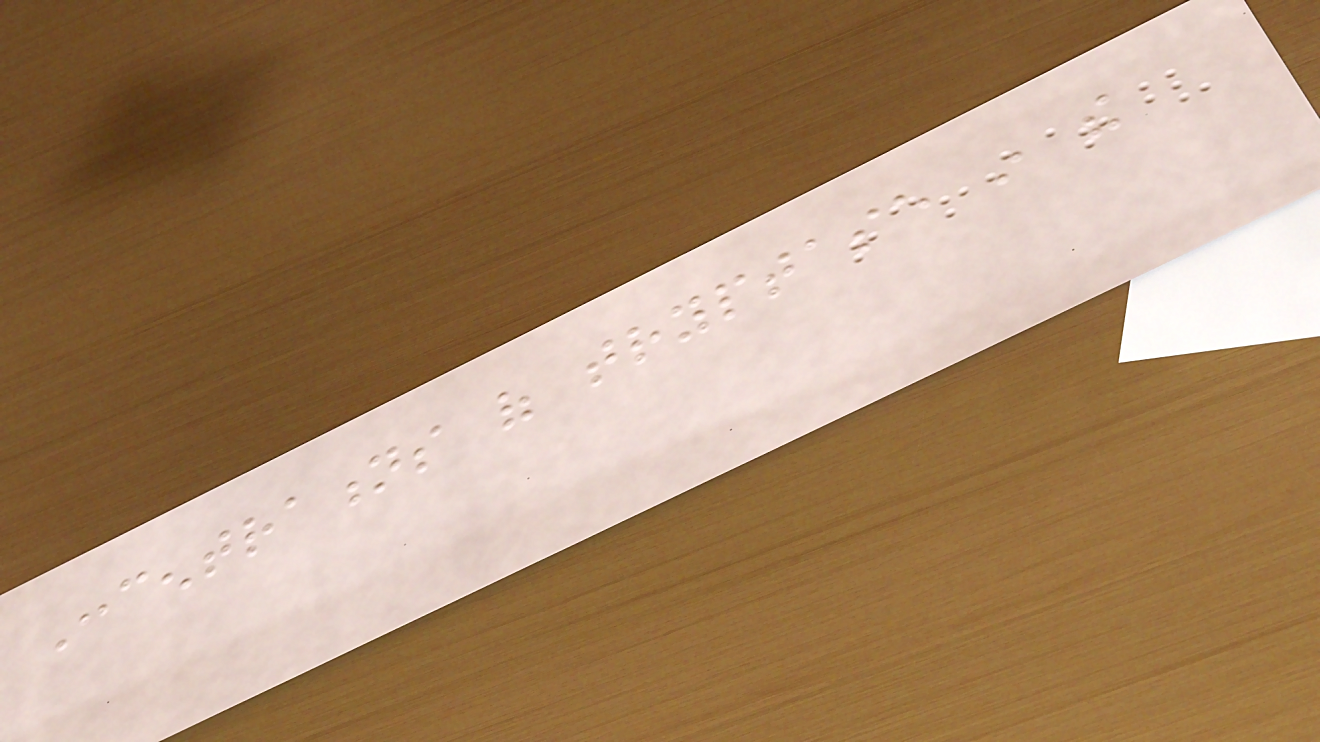Concentrations of tryptase in the
